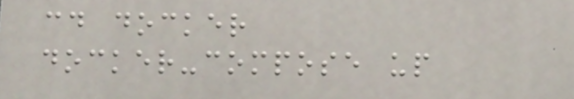cd docker
docker-compose up
